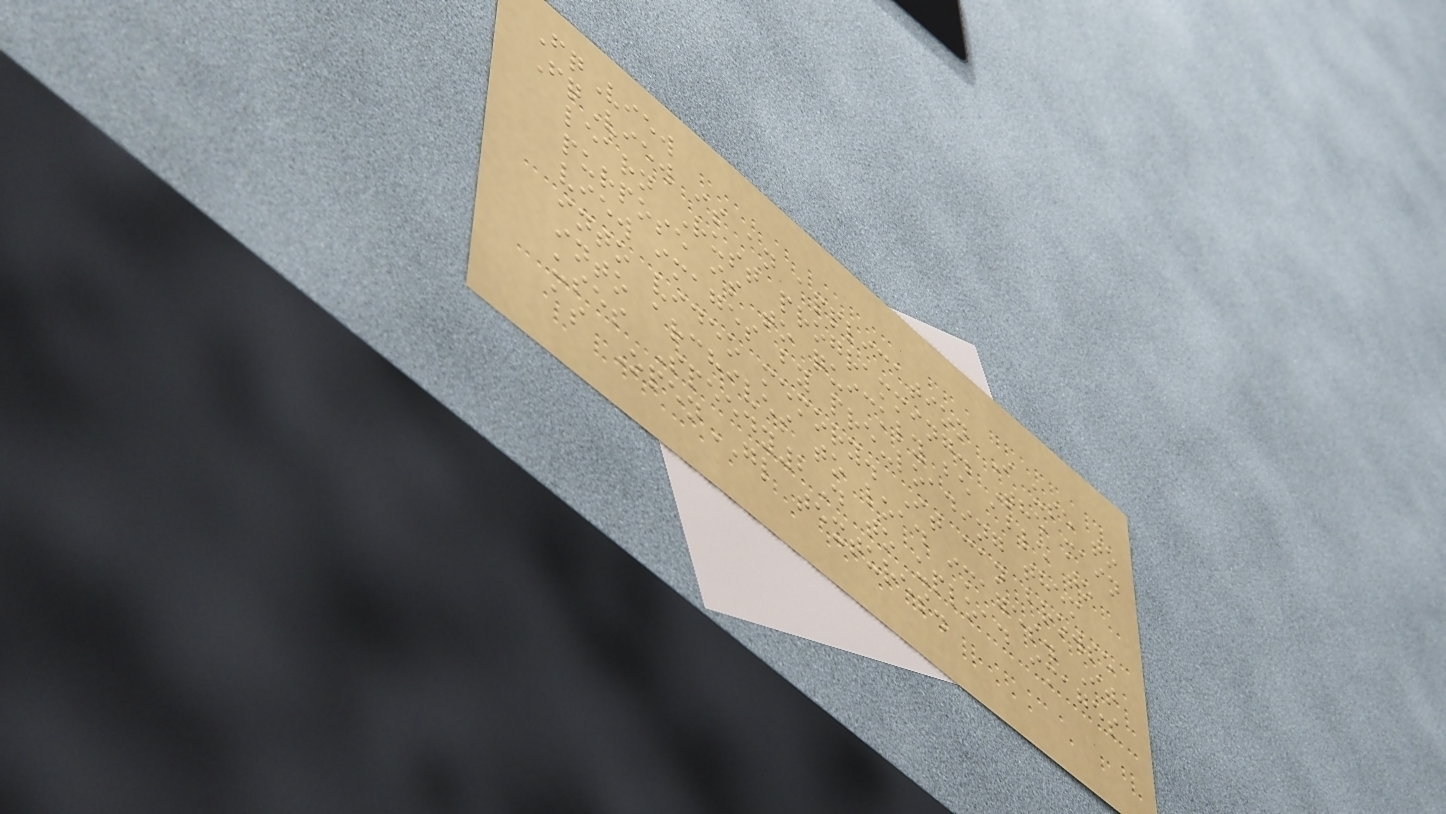FqView
FqView is an application I use to
learn Rust programming. The main
purpose is to quickly be able to
view images by pre-loading them
into video memory. It can browse
into archives to load images. It
uses Speedy2D to upload images
as OpenGL textures.
